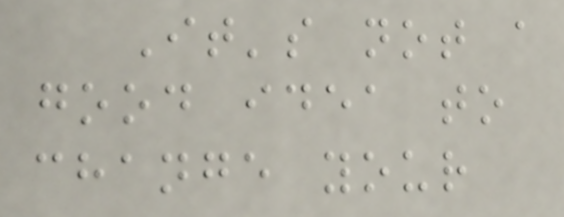It's not a
good idea to
change your
